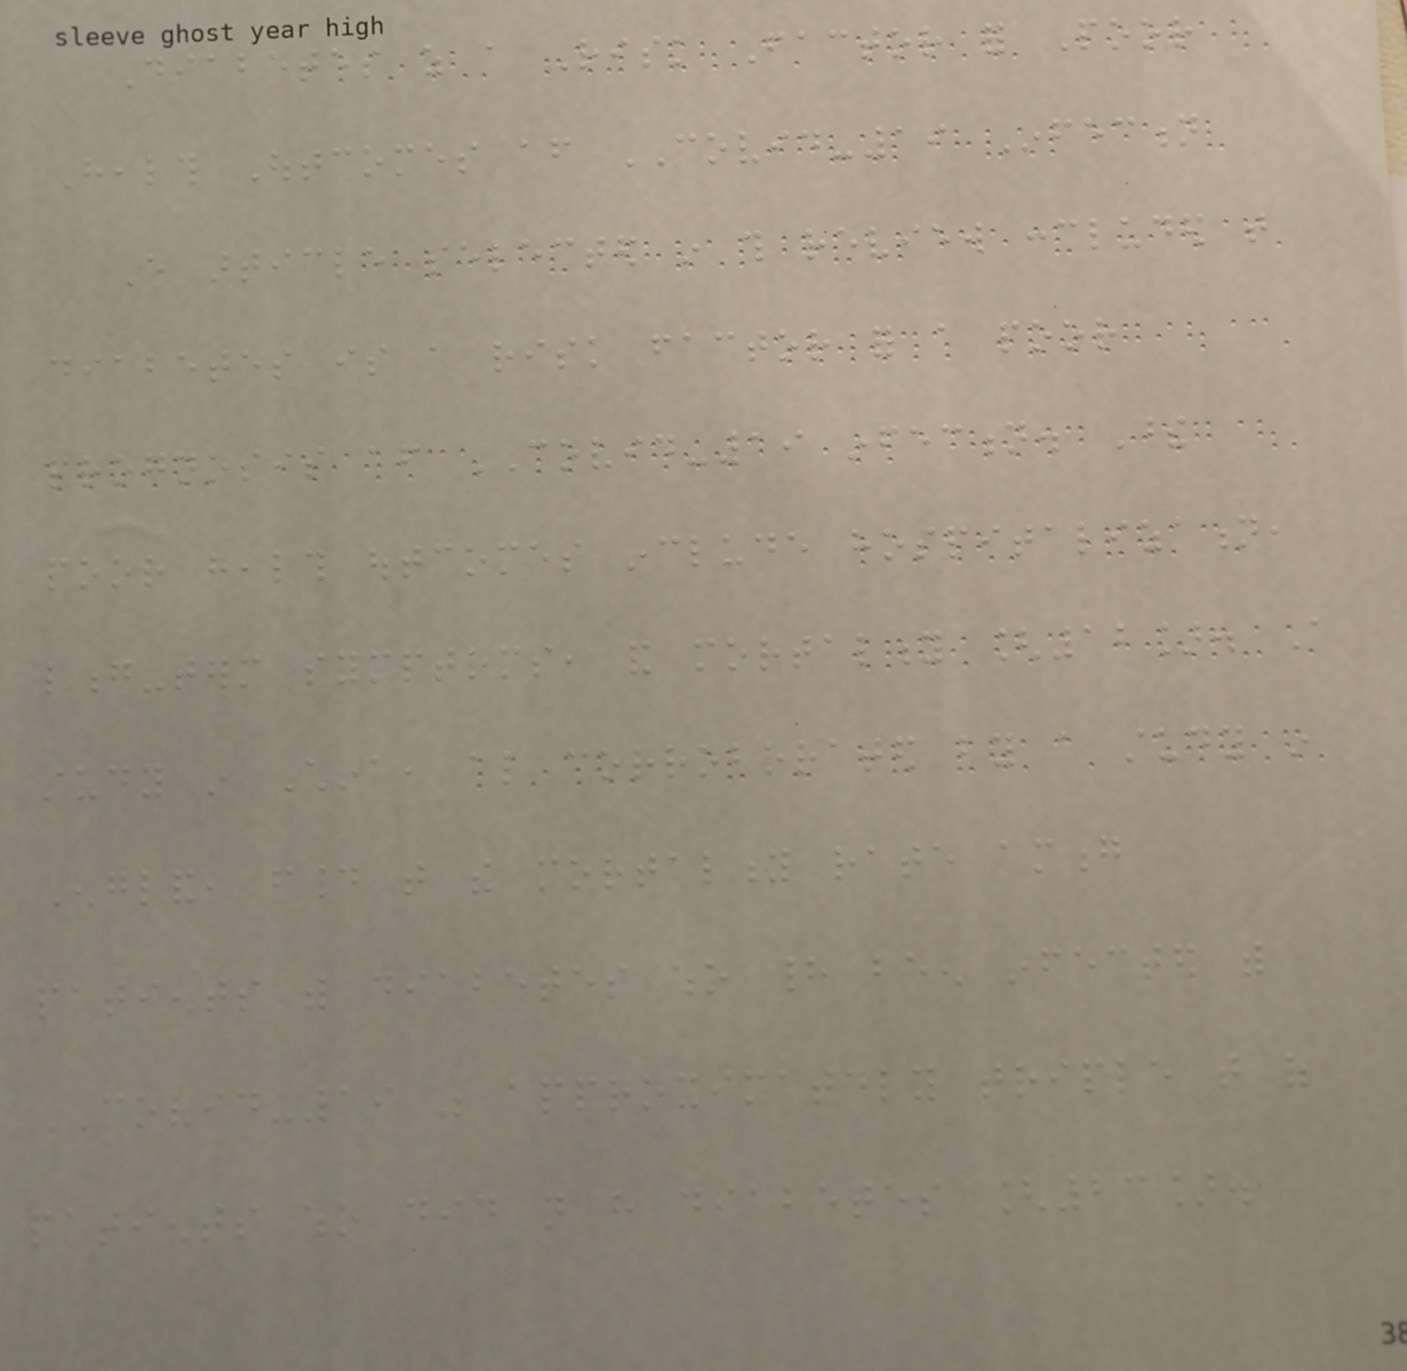Diabetes as a Risk Factor for Poor
Health Outcomes after COVID-19 Infection
Every article selected in this review concluded that
diabetes is a risk factor for a poor
prognosis after COVID-19 infection. These
poor health outcomes include hospitalization,
long-term symptoms, and mortality [12]. A
study in China, also corroborated by a study in
England, found that the mortality rate among
patients with diabetes who had been infected with
COVID-19 was approximately triple that of
patients who did not have diabetes [23].
